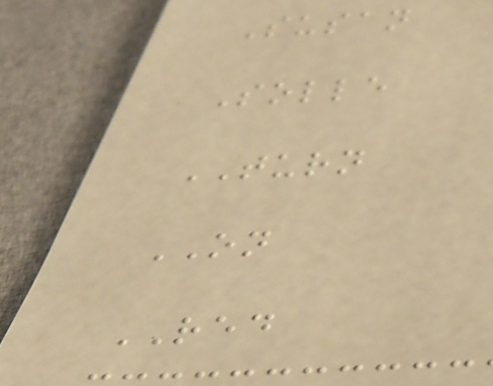Susan
Solle
TURN
ON
RED
